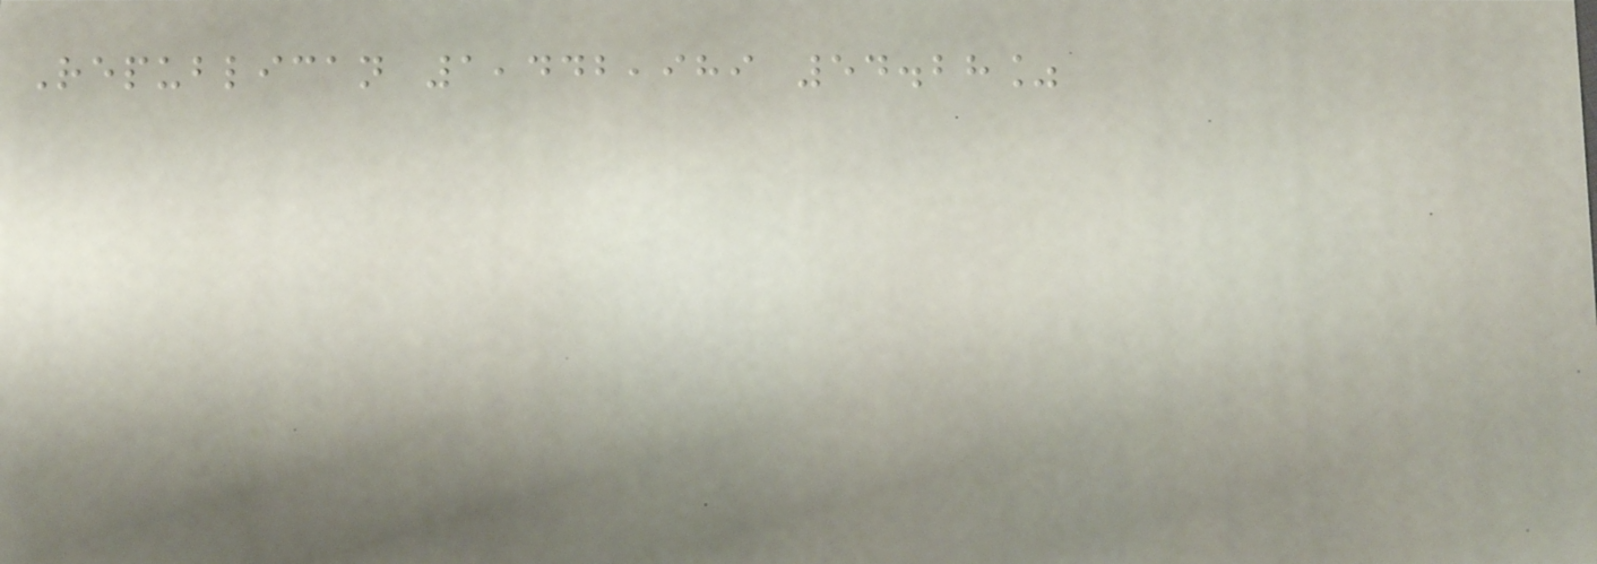Republican 1,442,989 54.28%
